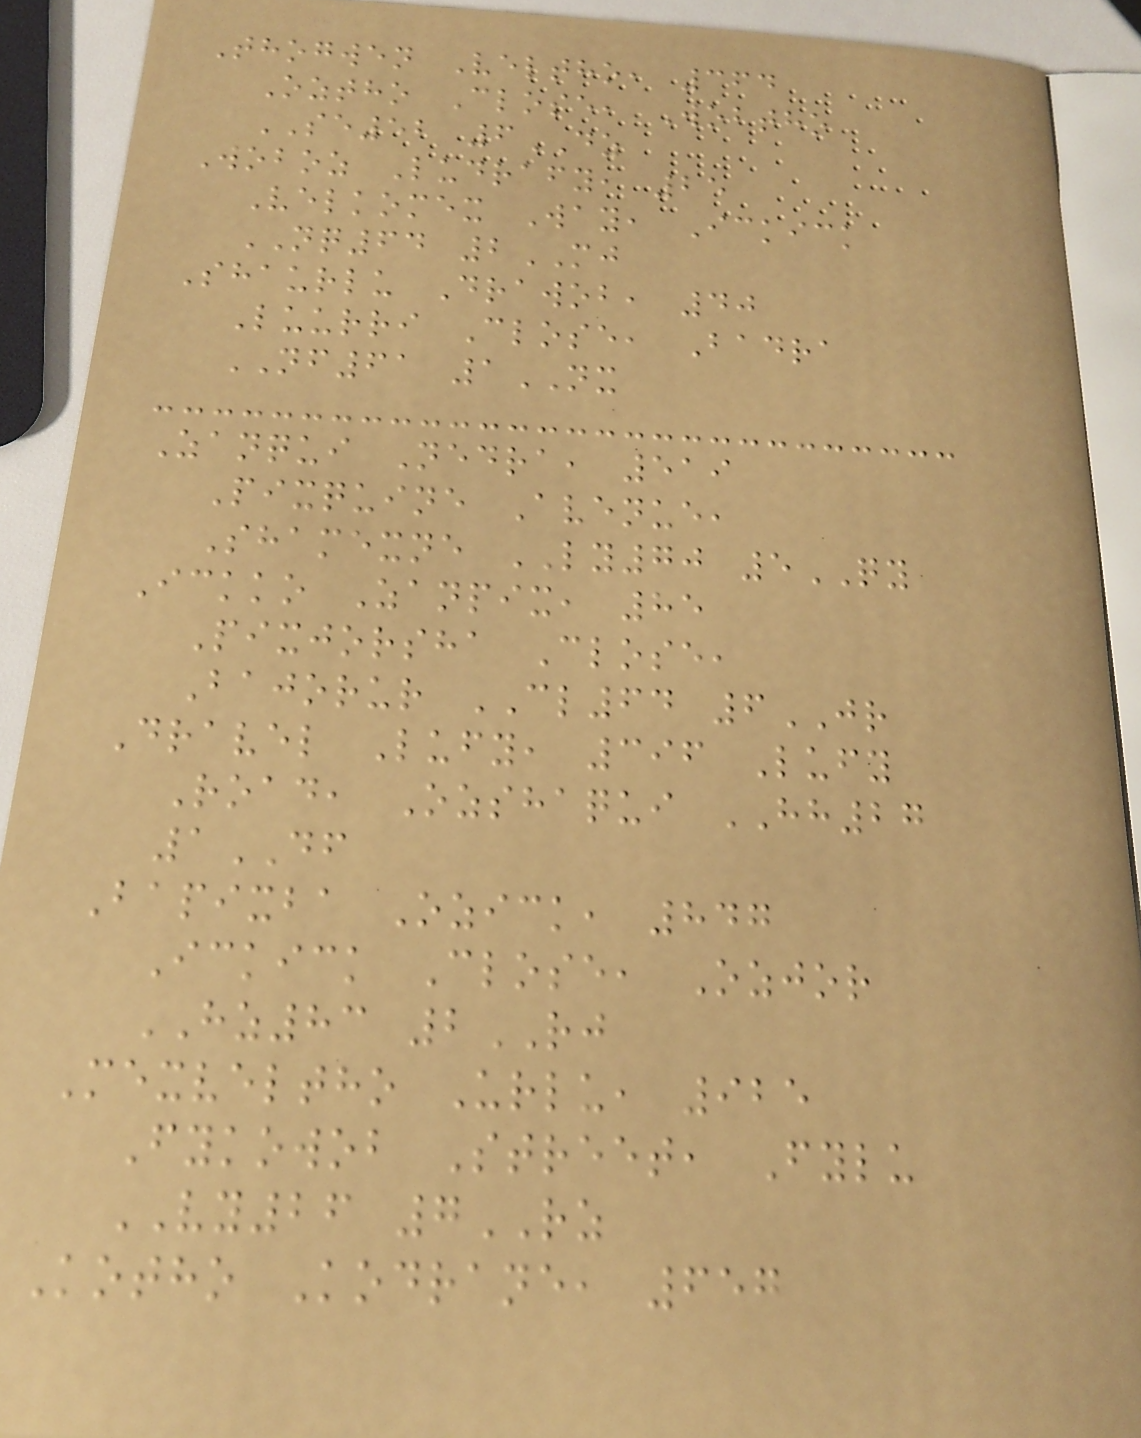Thogwen Veltho, 364
Oztho Close, Wobtho
SE52 6DZ
Woboz Ludrafy, 25
Velkomex Way, Ickick
NQ64 2MJ
Shaurlu Drawob, 40
Luurri Close, Badra
NF61 1NX
Zanqui Nedra, 519
Pixquine Avenue,
Shamexne LY70 5QY
Ickko Zanpix, 85
Pixjorsha Close,
Bajorur CL64 6JR
Dravel Lufy, 396 Lufy
Road, Ozshaqui HH27
1DF
Bapixba Ozick, 847
Ickick Close, Ozjor
HZ83 2RJ
Mexveltho Urlu, 925
Fykowob Street, Fylu
VY26 7RZ
Kotho Kodrane, 657
